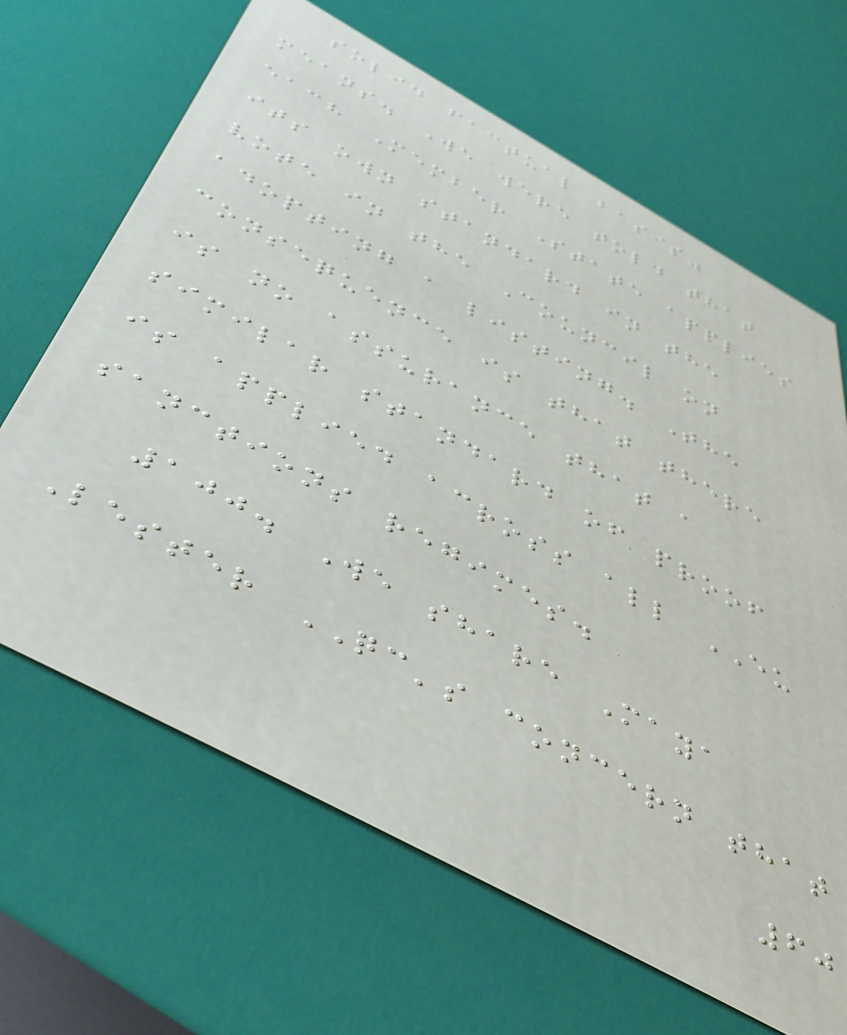solid factual basis"
means. We were told that
each Member State applies
its own standard in the
vote in the Council on
adopting a listing. The
consequence is that there
is no assurance that a
similar standard of proof
is applied across all EU
sanctions regimes.
100. We share Maya
Lester QC's concern that
60
